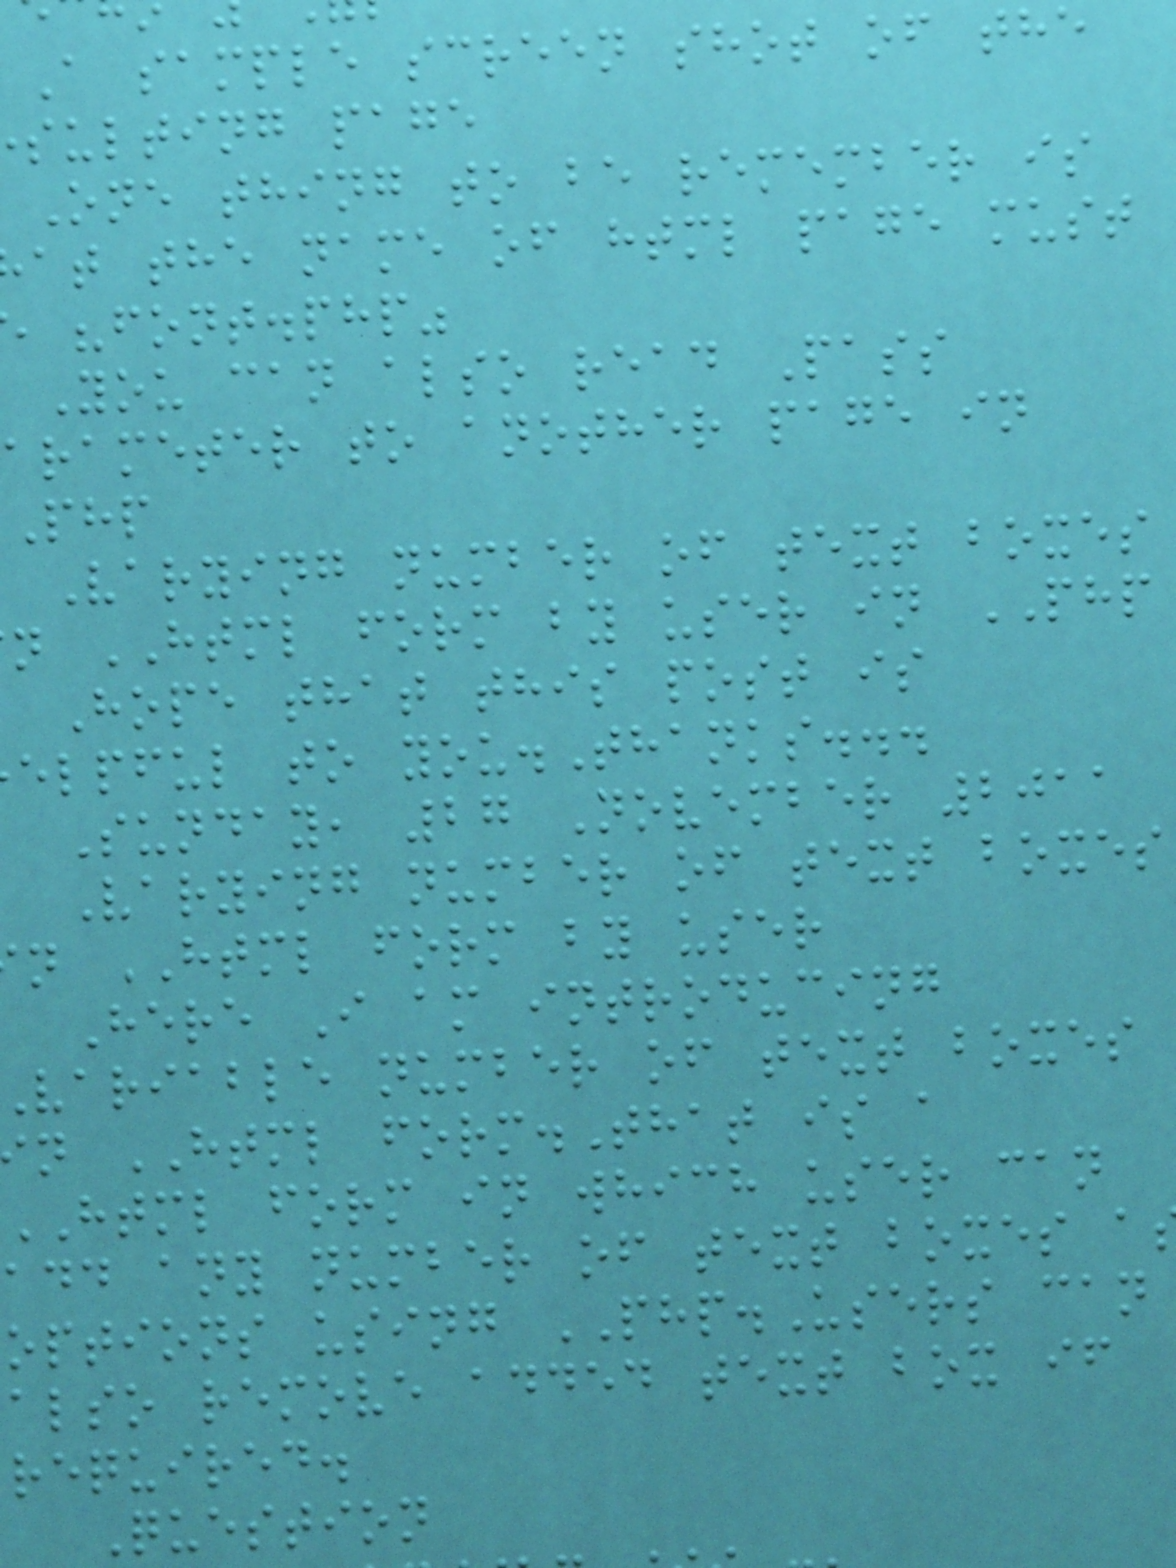A sample screen shot of the
sulting page
One thing to be remember is
at the name of html page must
"font.php"
You can also read Pass
arameter to another page in
Varying number of text boxes
n HTML form by user in PHP
Hope that this post is
elpful to you.Thanks...
Sunday, 27 November 2011
Varying number of text boxes
n HTML form by user
Here I am introducing
variable number of text boxes
n HTML form.That is a
HTML form in which user can
add any number of text boxes a
options using PHP.Users can
also remove added text box if
required.
Question
